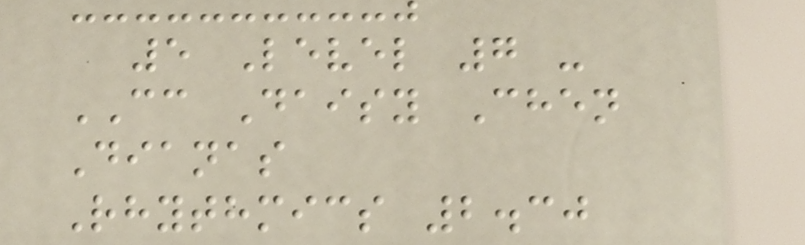5 Level 7 -
CC Daisy Chen
Dianas
Rhythmics 2.30
